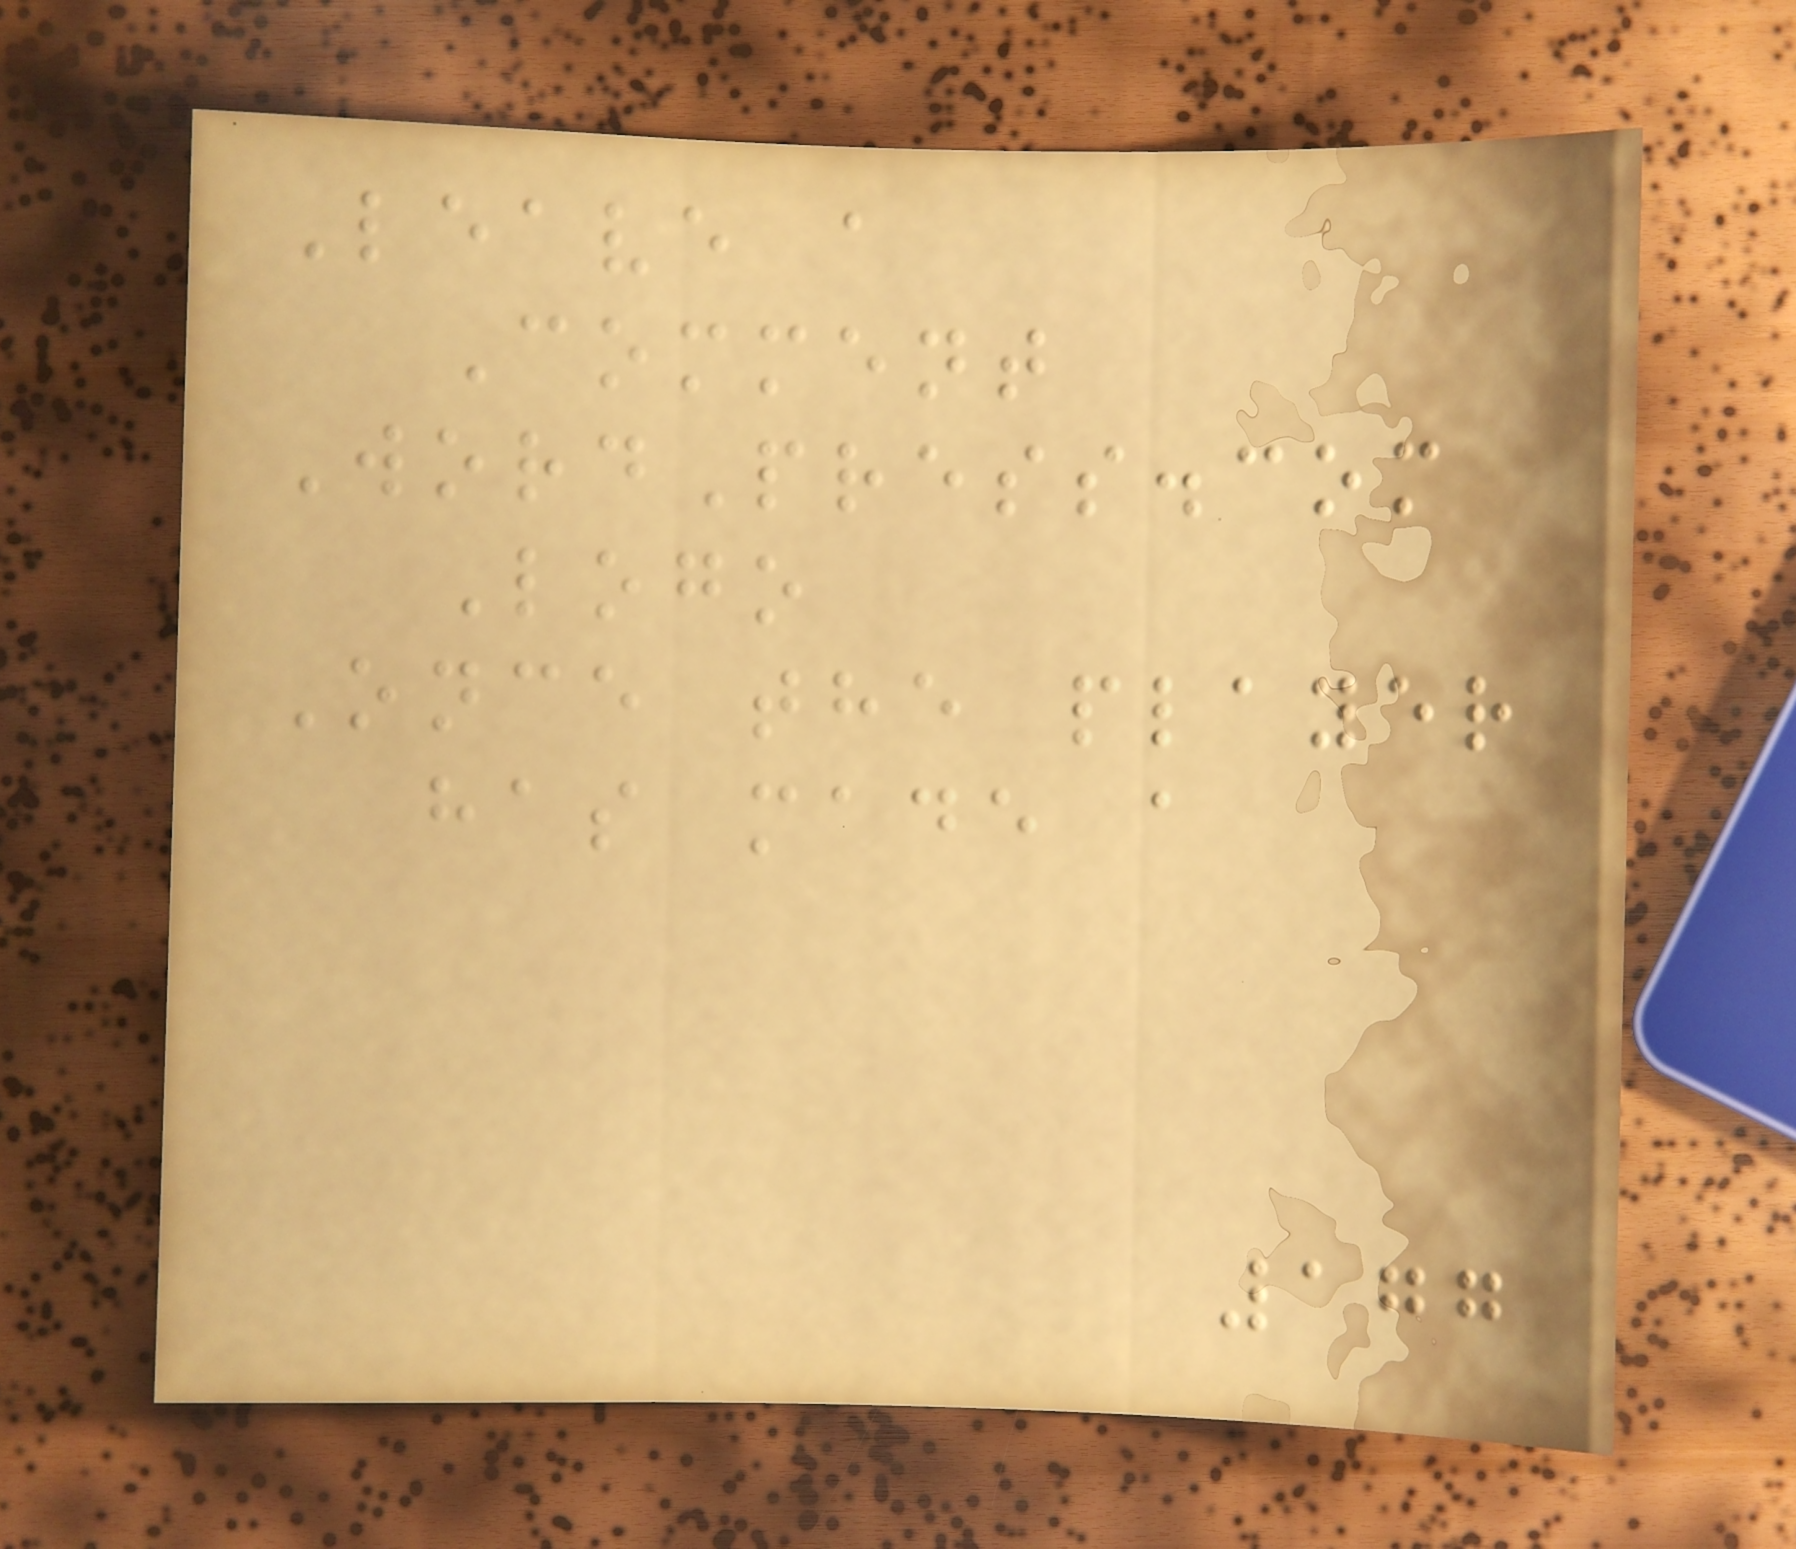Leave a
Comment
WordPress.com
Logo
Once the player
has made a
177
